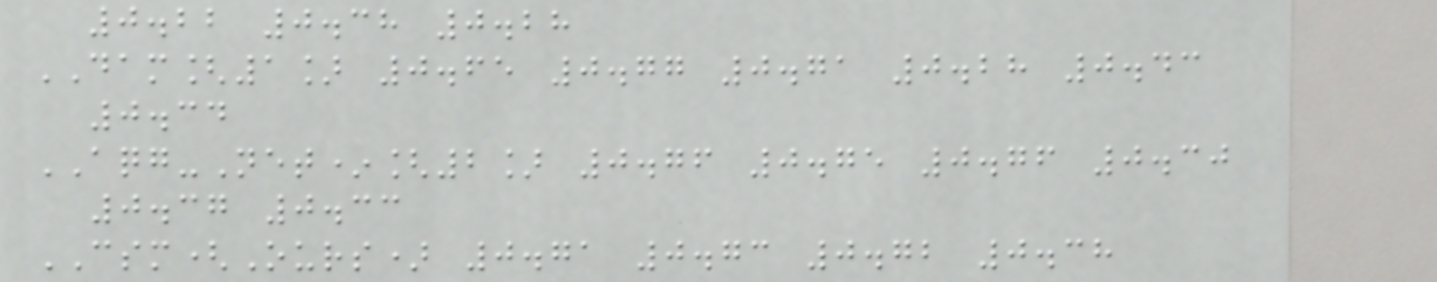0.22 0.38 0.28
DAM[1] 0.65 0.77 0.71 0.28 0.43
0.34
AQG-Net*[2] 0.76 0.75 0.76 0.30
0.37 0.33
CSM(Ours) 0.71 0.73 0.72 0.38
